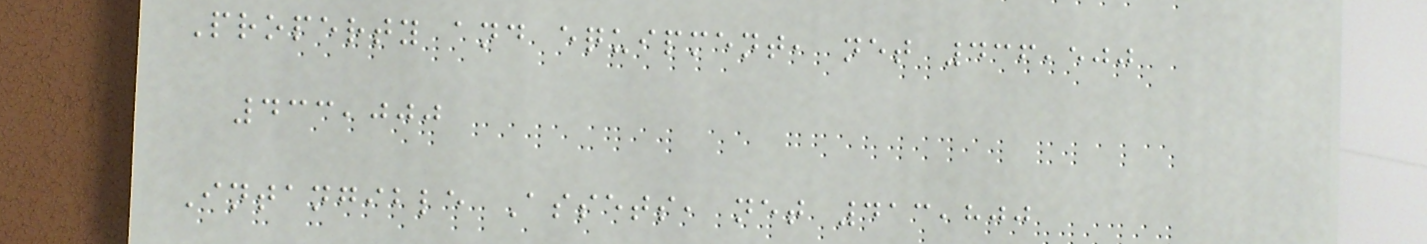Property and equipment, net 436,500
433,000
Intangible Assets, net 413,800
